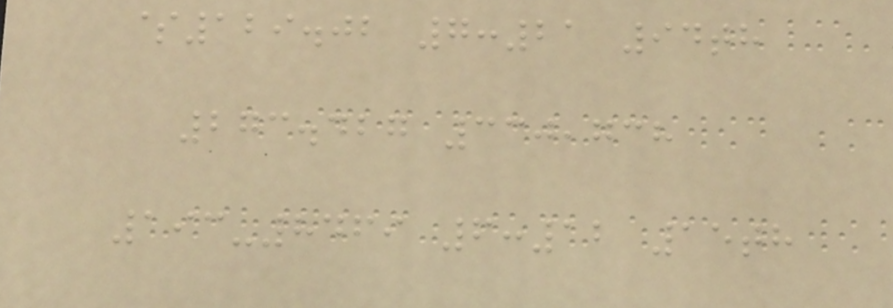$129.02 7:21 94th
273.427 330,738
193-8469 6:12 15th
